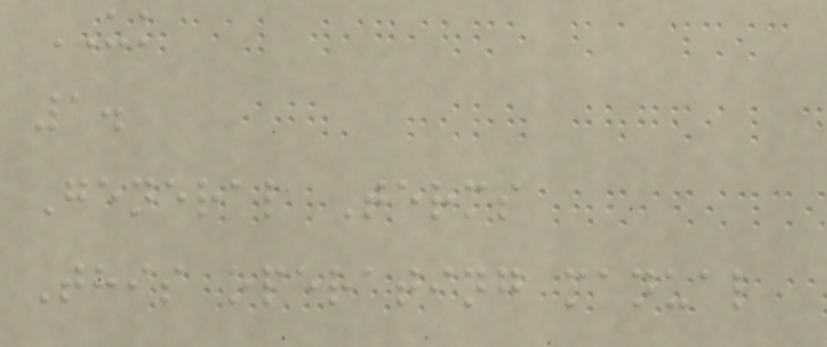UK
1.
General Terms
This operating manual
